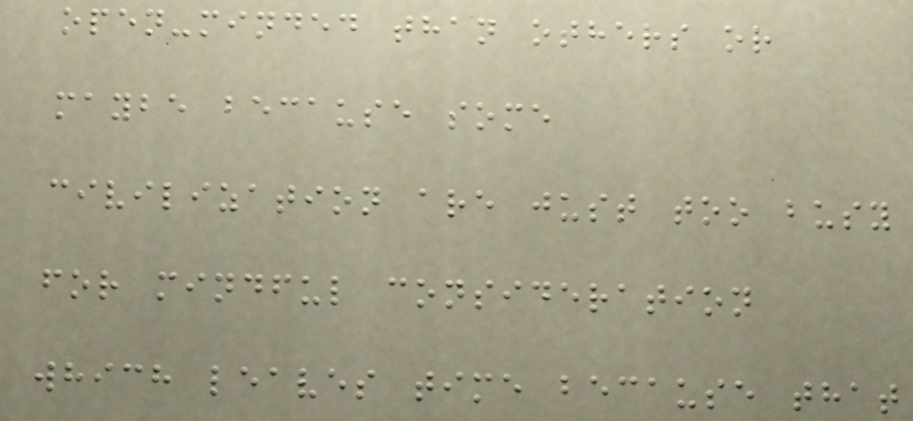open-minded than others or
maybe because some
civilization are just too busy
for mindful consideration
which leaves time because that
